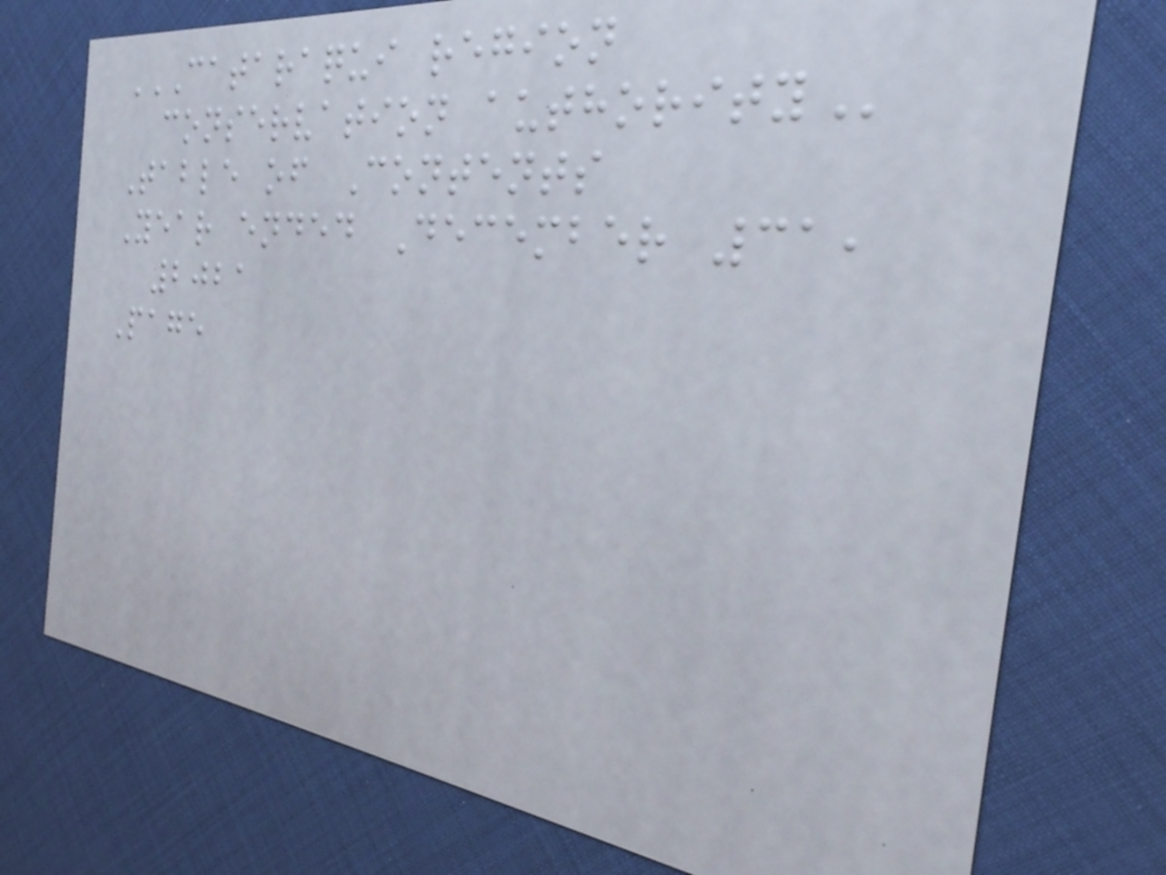CATARAQUI REGION
CONSERVATION AUTHORITY
Table of Contents
Year ended December 31,
2021
Page
